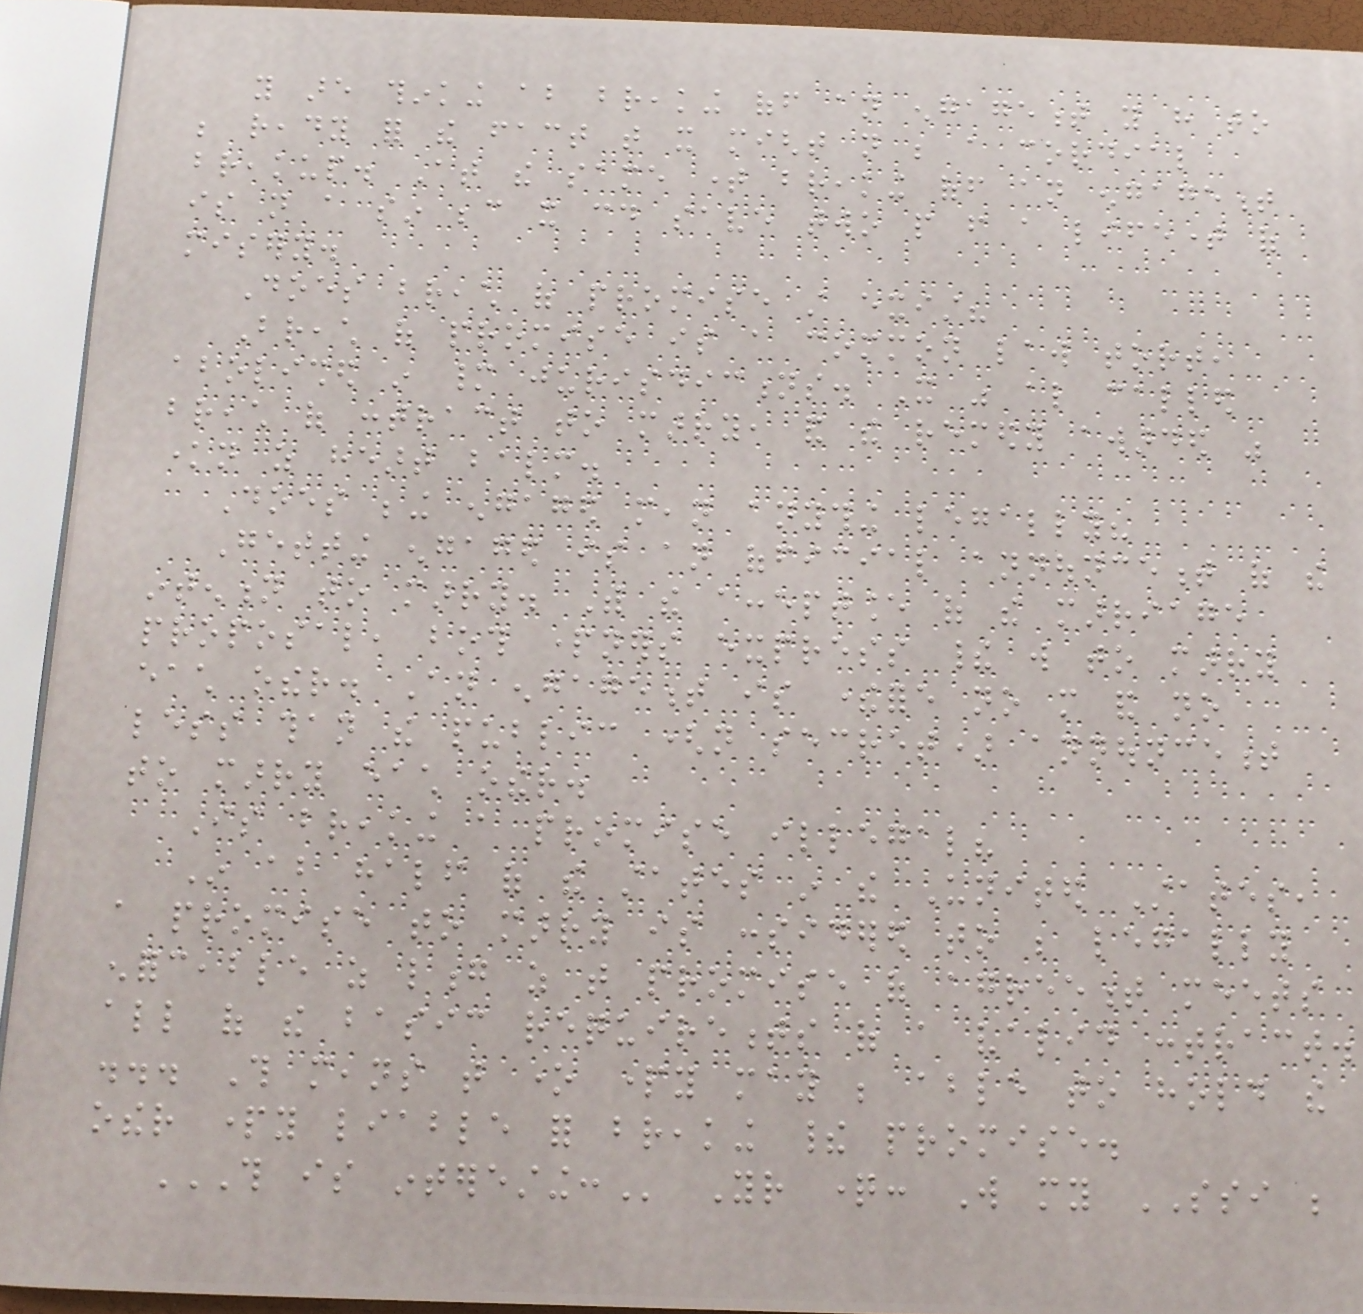you are thinking about breaking off an engagement you have to
be ready for the fact that it might not be a cordial
breakup. At the same time breaking off an engagement
is not a sin because it could save two people from a lifetime of
misery.
Does breach of promise still exist?
Breach of promise is a common law tort,
abolished in many jurisdictions. It was also called
breach of contract to marry, and the remedy awarded was
known as heart balm.
Does being engaged mean anything legally?
Getting engaged is an official announcement of the
intention to marry. With the acceptance of the marriage
proposal, both partners express their will to marry
each other. An engagement is therefore no more and no
less than the public (not secret) announcement
to marry each other.
Is breaking a promise illegal?
In about half of the states in the United States,
a promise to marry is considered to be legally
enforceable as long as that promise of agreement meets
all of the basic requirements of a valid contract.
... This means that one party may be able to hold the
other party liable for breaking their promise.
THIS IS INTERESTING: Your question: Will my SSI be
